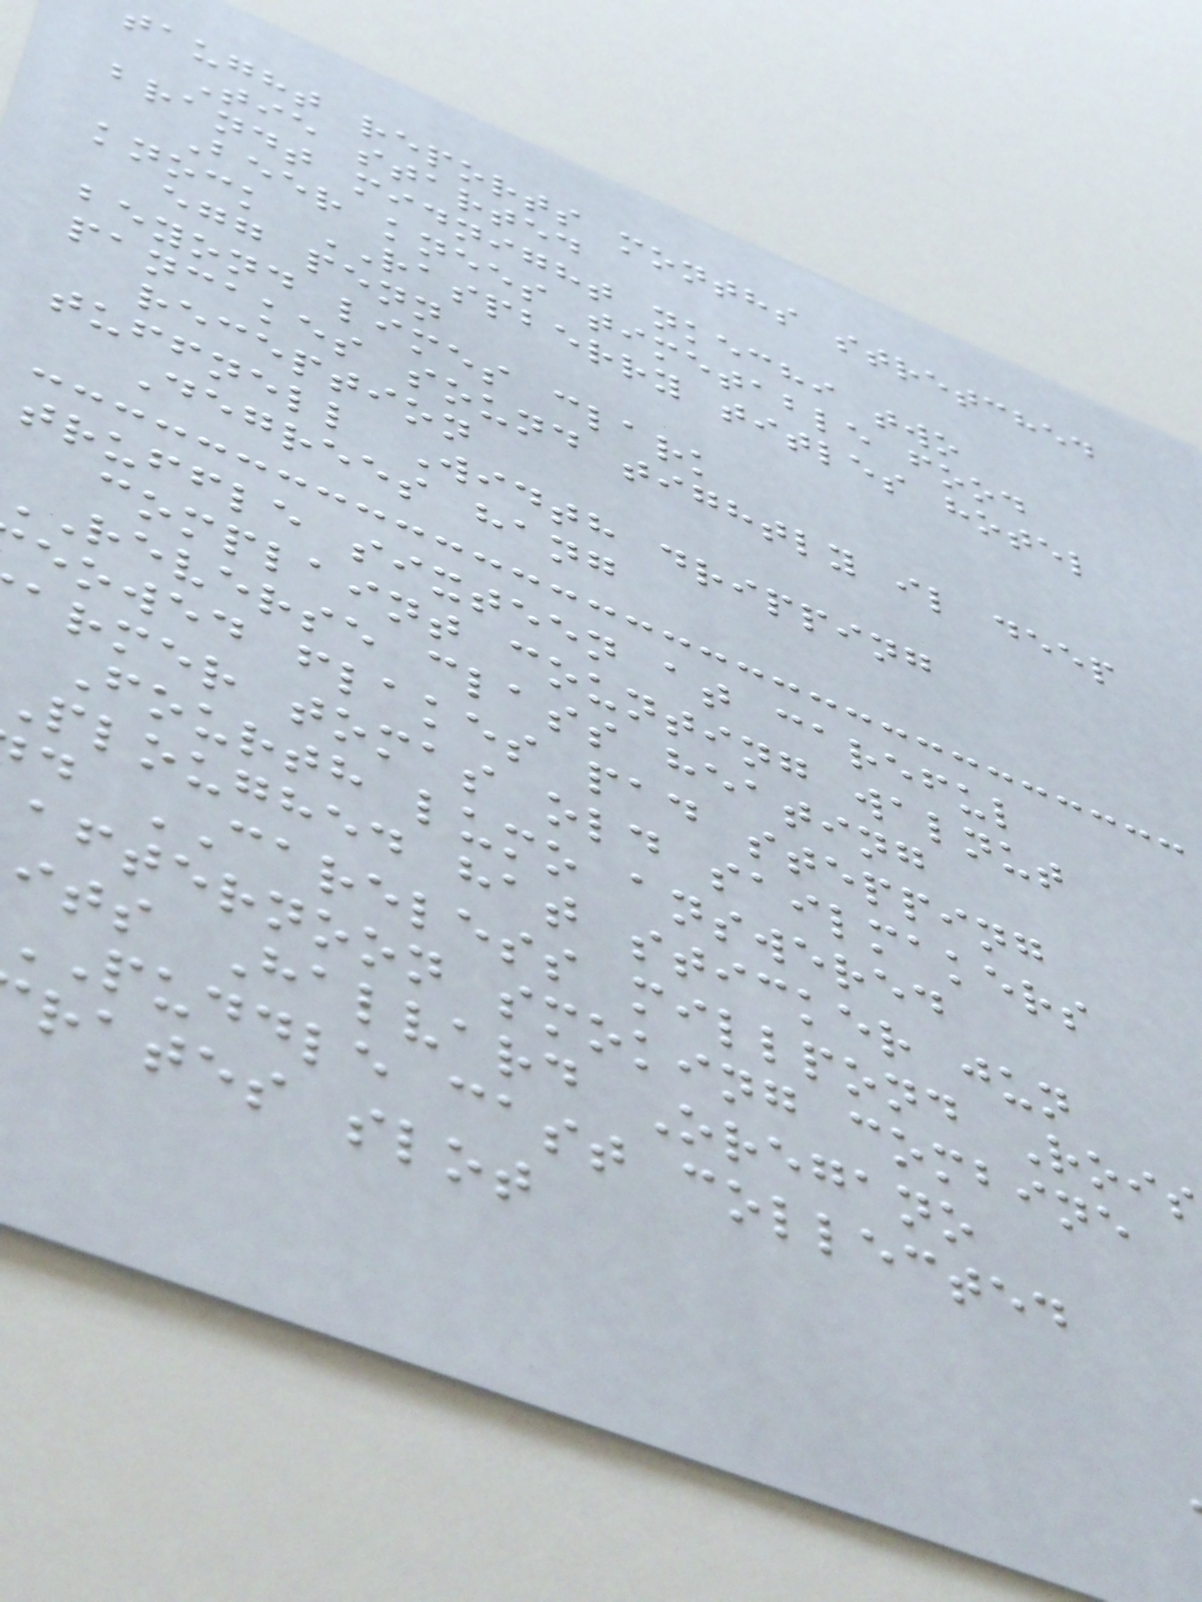taught reports months stretched
Tie started
brandt midnight nkechi two
Beer knees timetable food
knock RASPBERRY titles hotel
egg penn
beyond limes clark
pancakes sound tightly il deep
reception
tuffnell Width dripping
Degrees hang
truffle sixteen at careful
complaint counting walnut
reverse class heating
eowed flakes pad stepping
armer tomas old sailmakers
Fourth lumo answered
ploughed hat sticker jun
d CARELESS millpond Rois
afternoon smoking combine
its Halvard Oregano
puddle cast collected
rates slot
